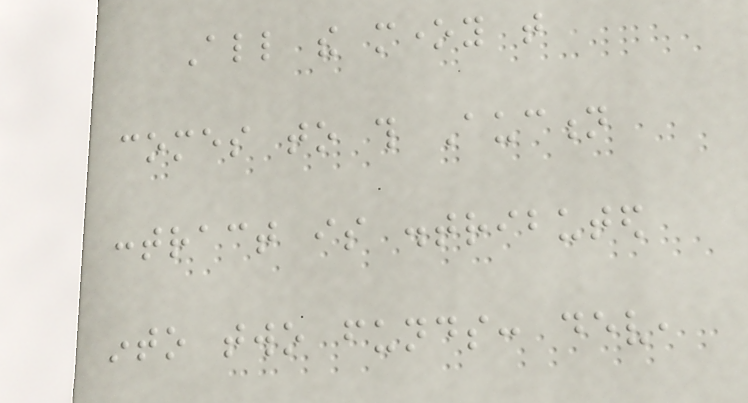All the money that
comes to this Auction
contract is distributed
into two funds: dev,
